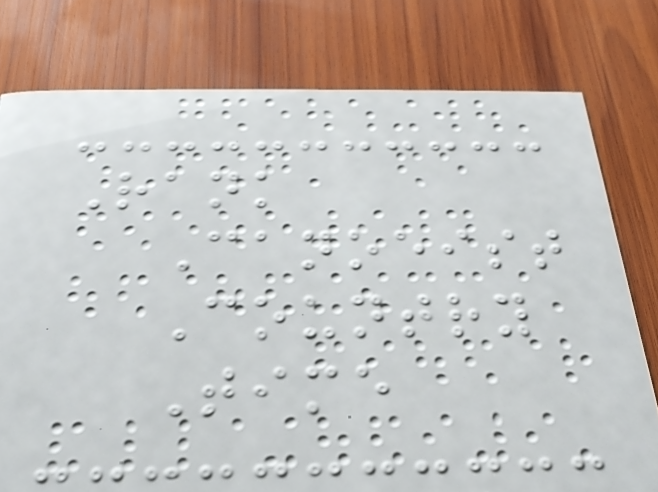Rank
Canoeist
Country
Time
